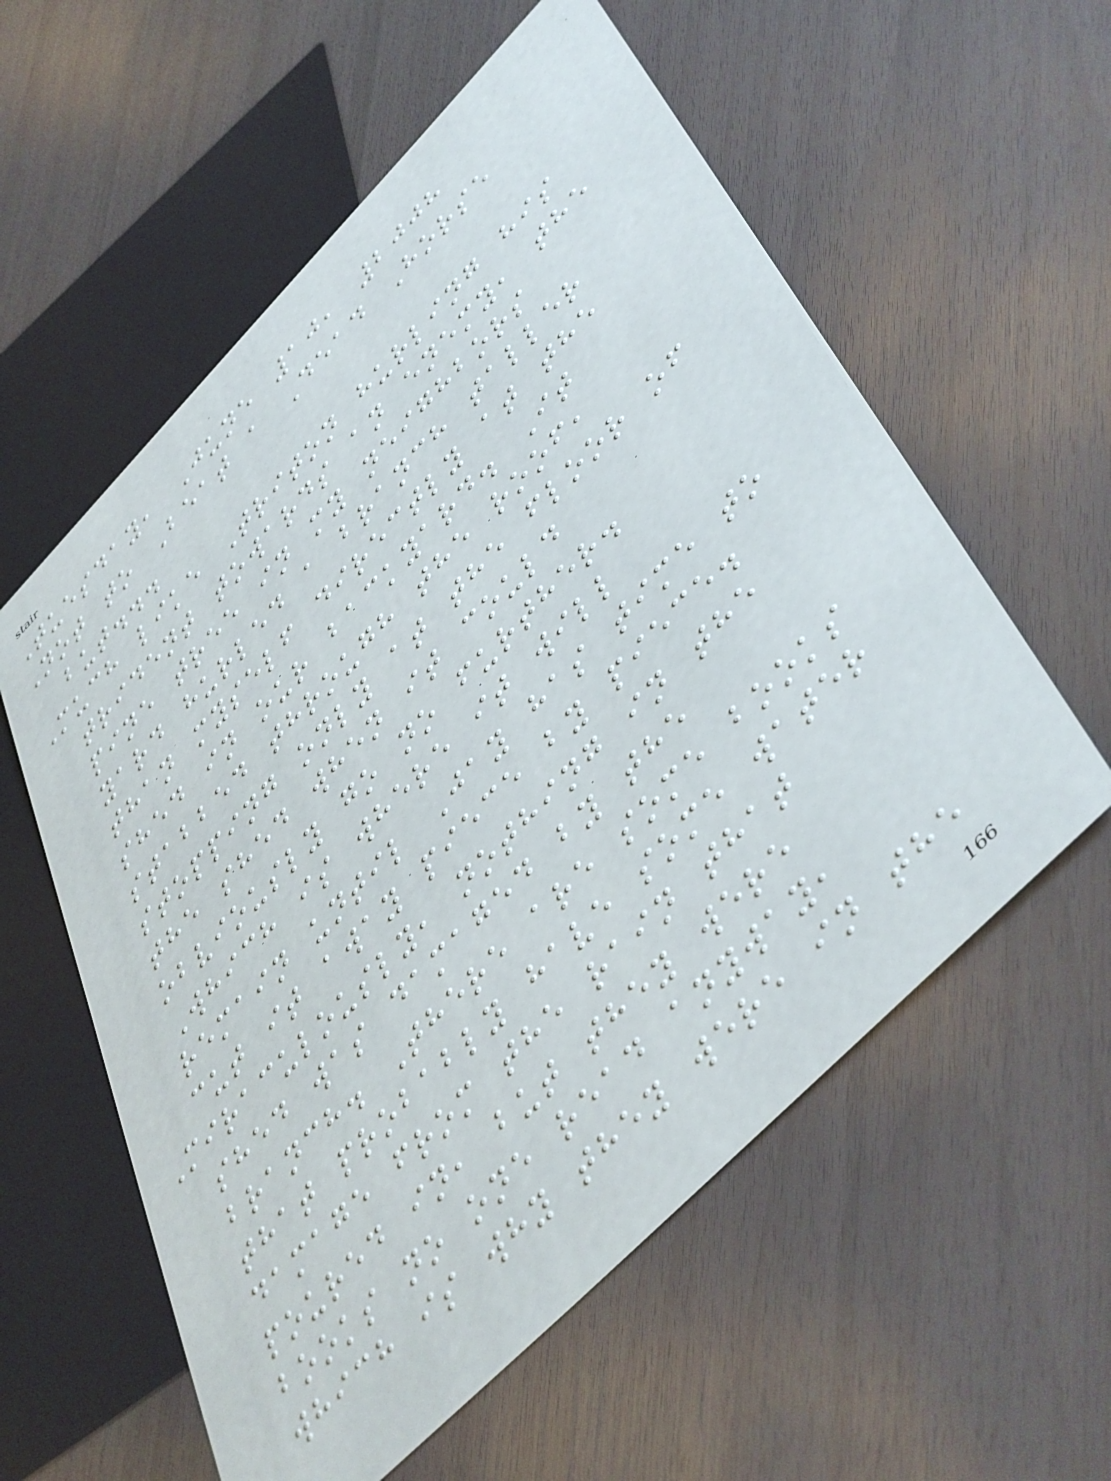Tuesday, June 10, 2008
Not to Beat a Dead Horse
but...
Much like Triton hurling his
trident towards an enemy, the
pine tree in my neighbors
yard hurled a branch taller
than myself directly at the
shed in our backyard. It
stabbed through the roof,
stopping only at the floor of
the shed when it could
obviously go no further.
Which is where it will
remain until Jay has time to
cut it away piece by piece.
Miraculously, nothing in the
shed was damaged by the
branch. There are some books
that probably have some water
damage from the rain that
poured in, but they were
books no one read anyway,
which is why they were in the
